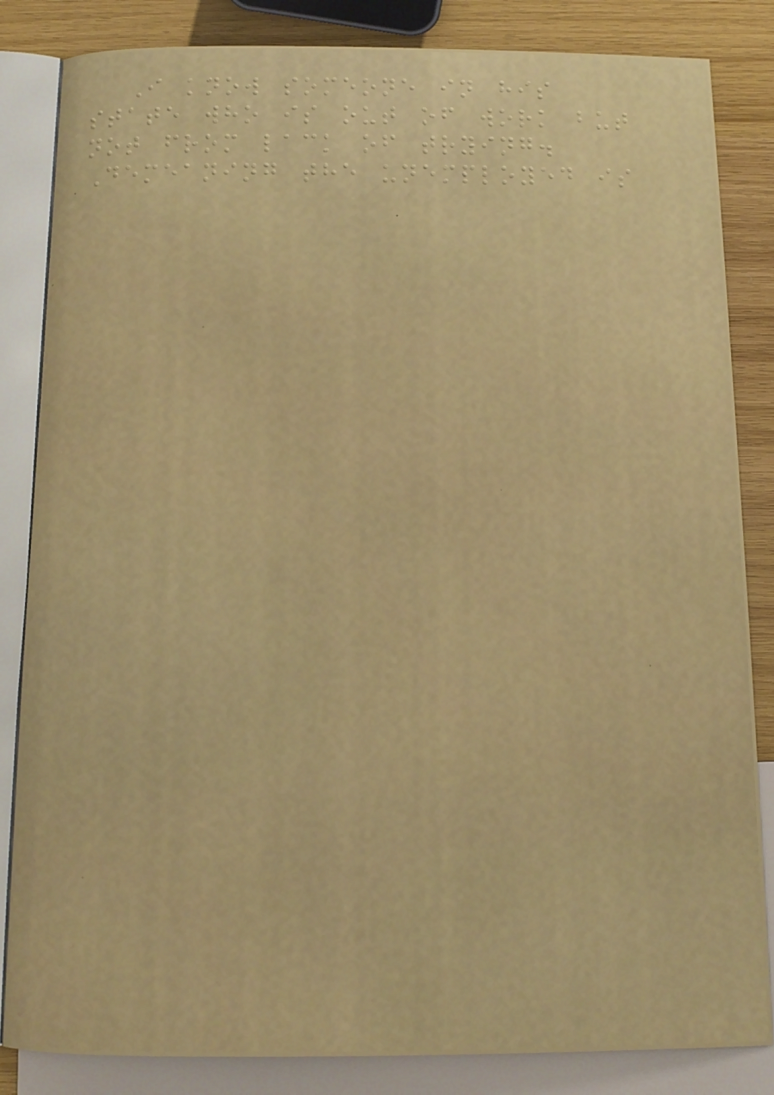I know someone in his
state who is out of work but
not from lack of trying.
Demeaning the unemployed is
